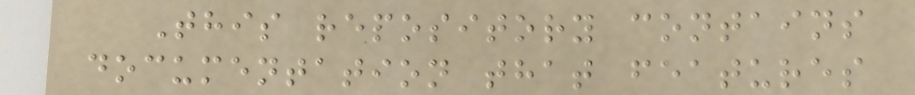This repository contains
documentation that features
